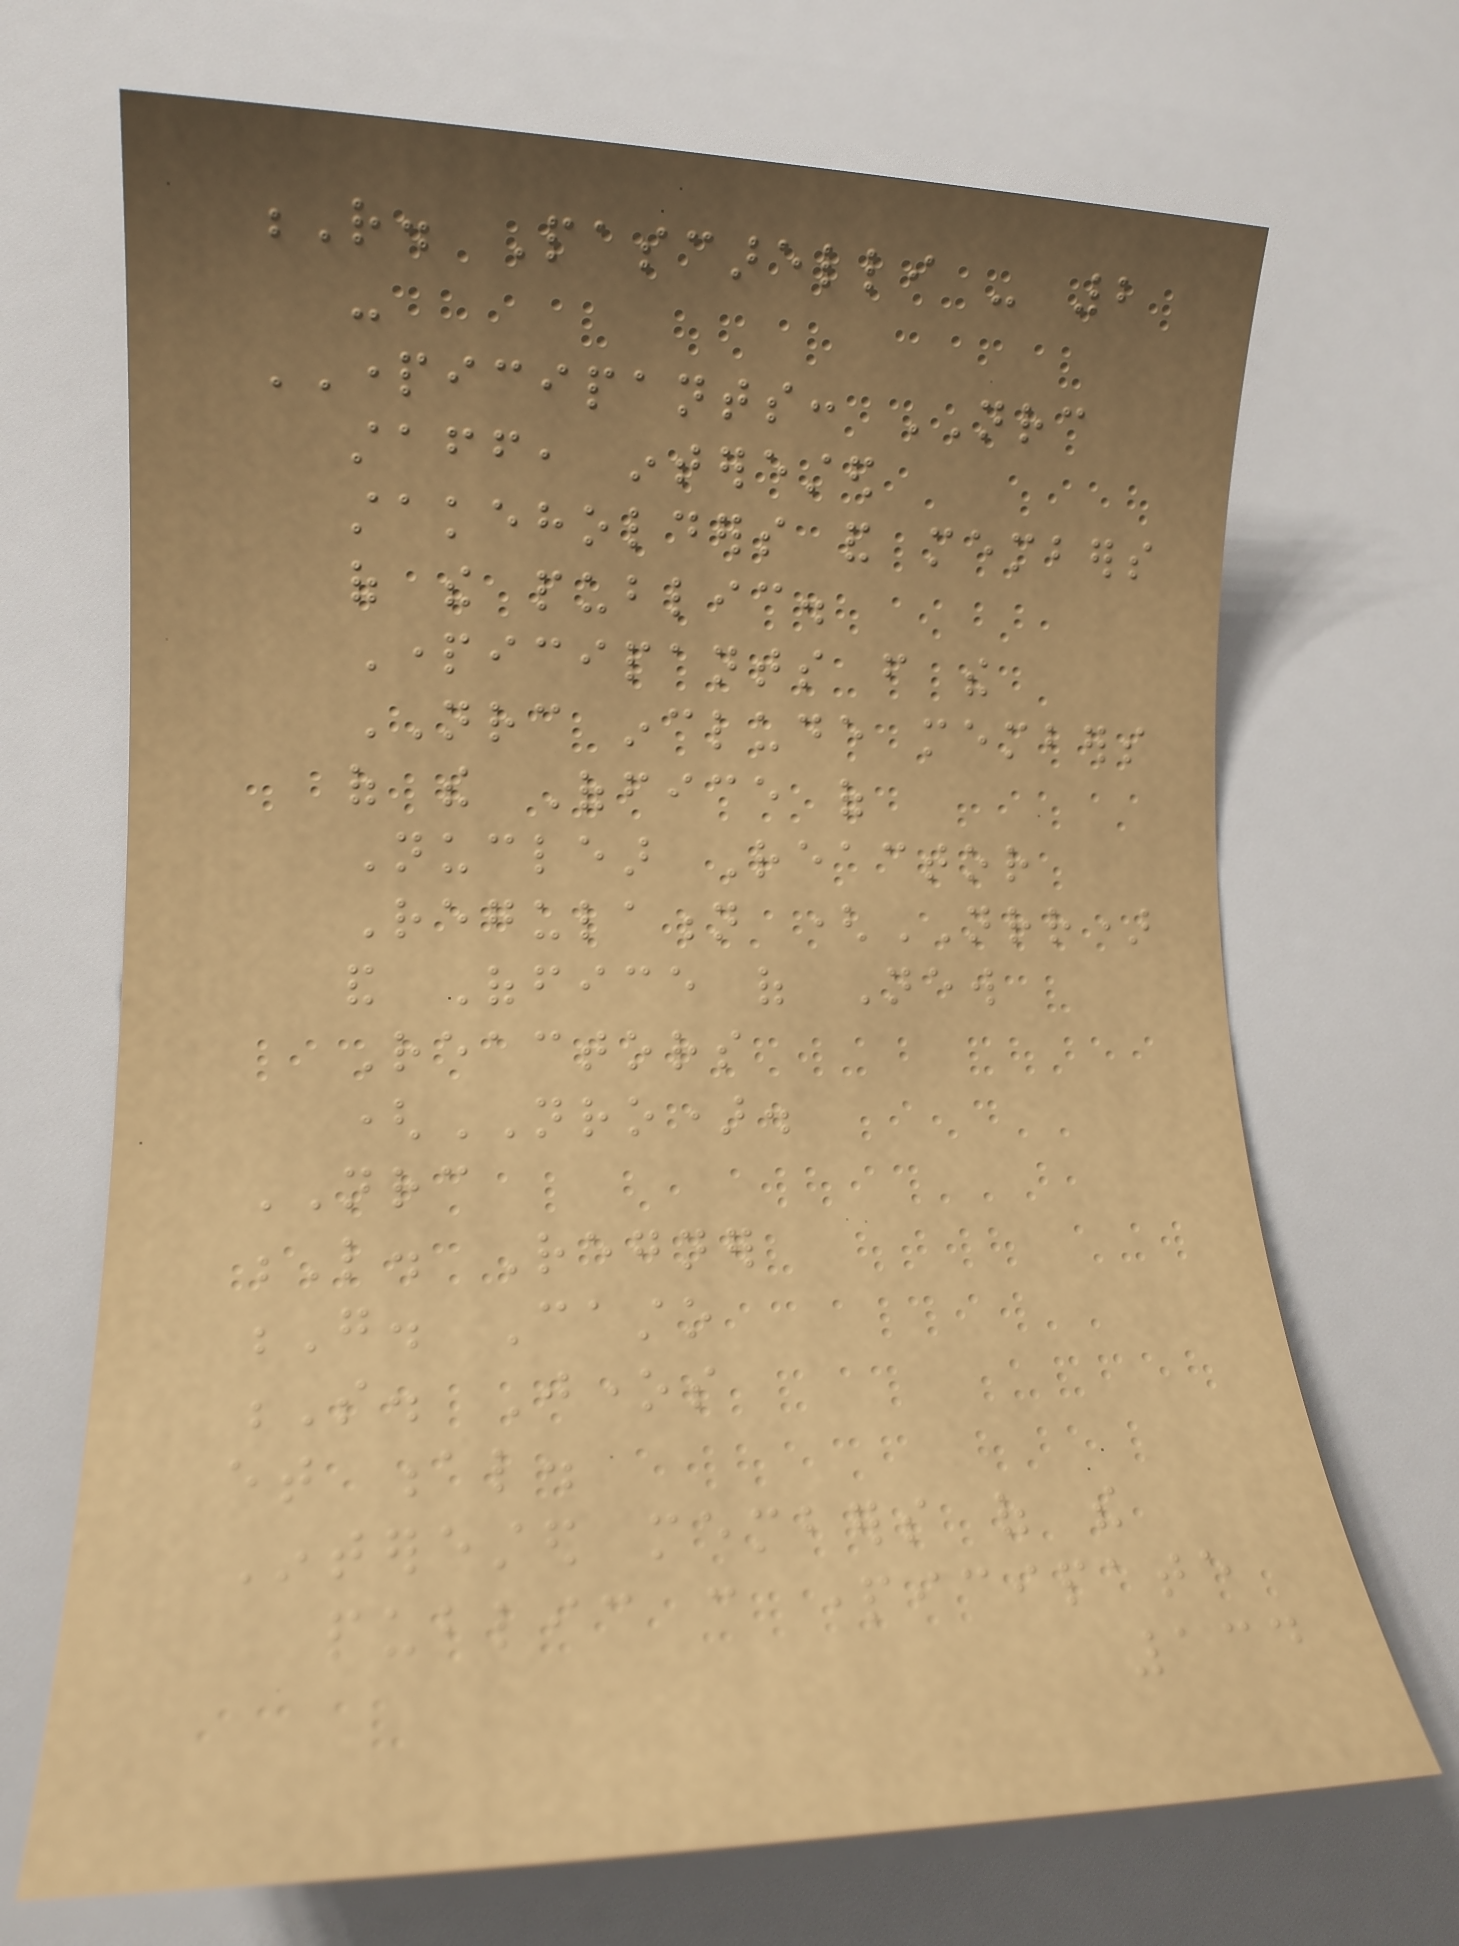R. Pascarelli - 2
-
PARTICIPANTS: NRC
staff, interested
stakeholders and members
of the public.
Participants from the
NRC include members
of the Office of
Nuclear Reactor
Regulation (NRR)
and Office of New
Reactors
(NRO).
NRC
L. Regner
G. Casto
S. Jones
et al.
Interested members of the
public can participate
134
